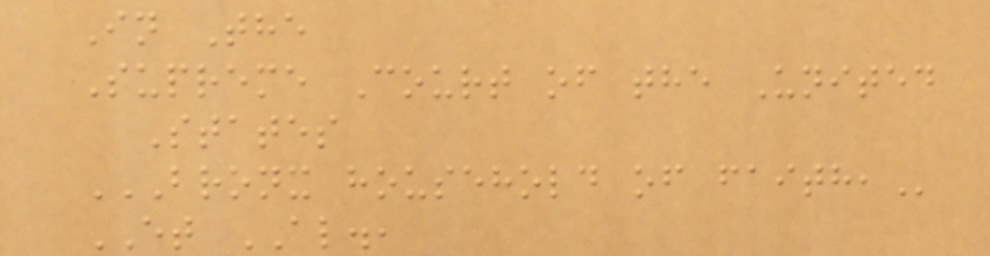In The
Supreme Court of the United
States
BRONX HOUSEHOLD OF FAITH,
ET AL.,
